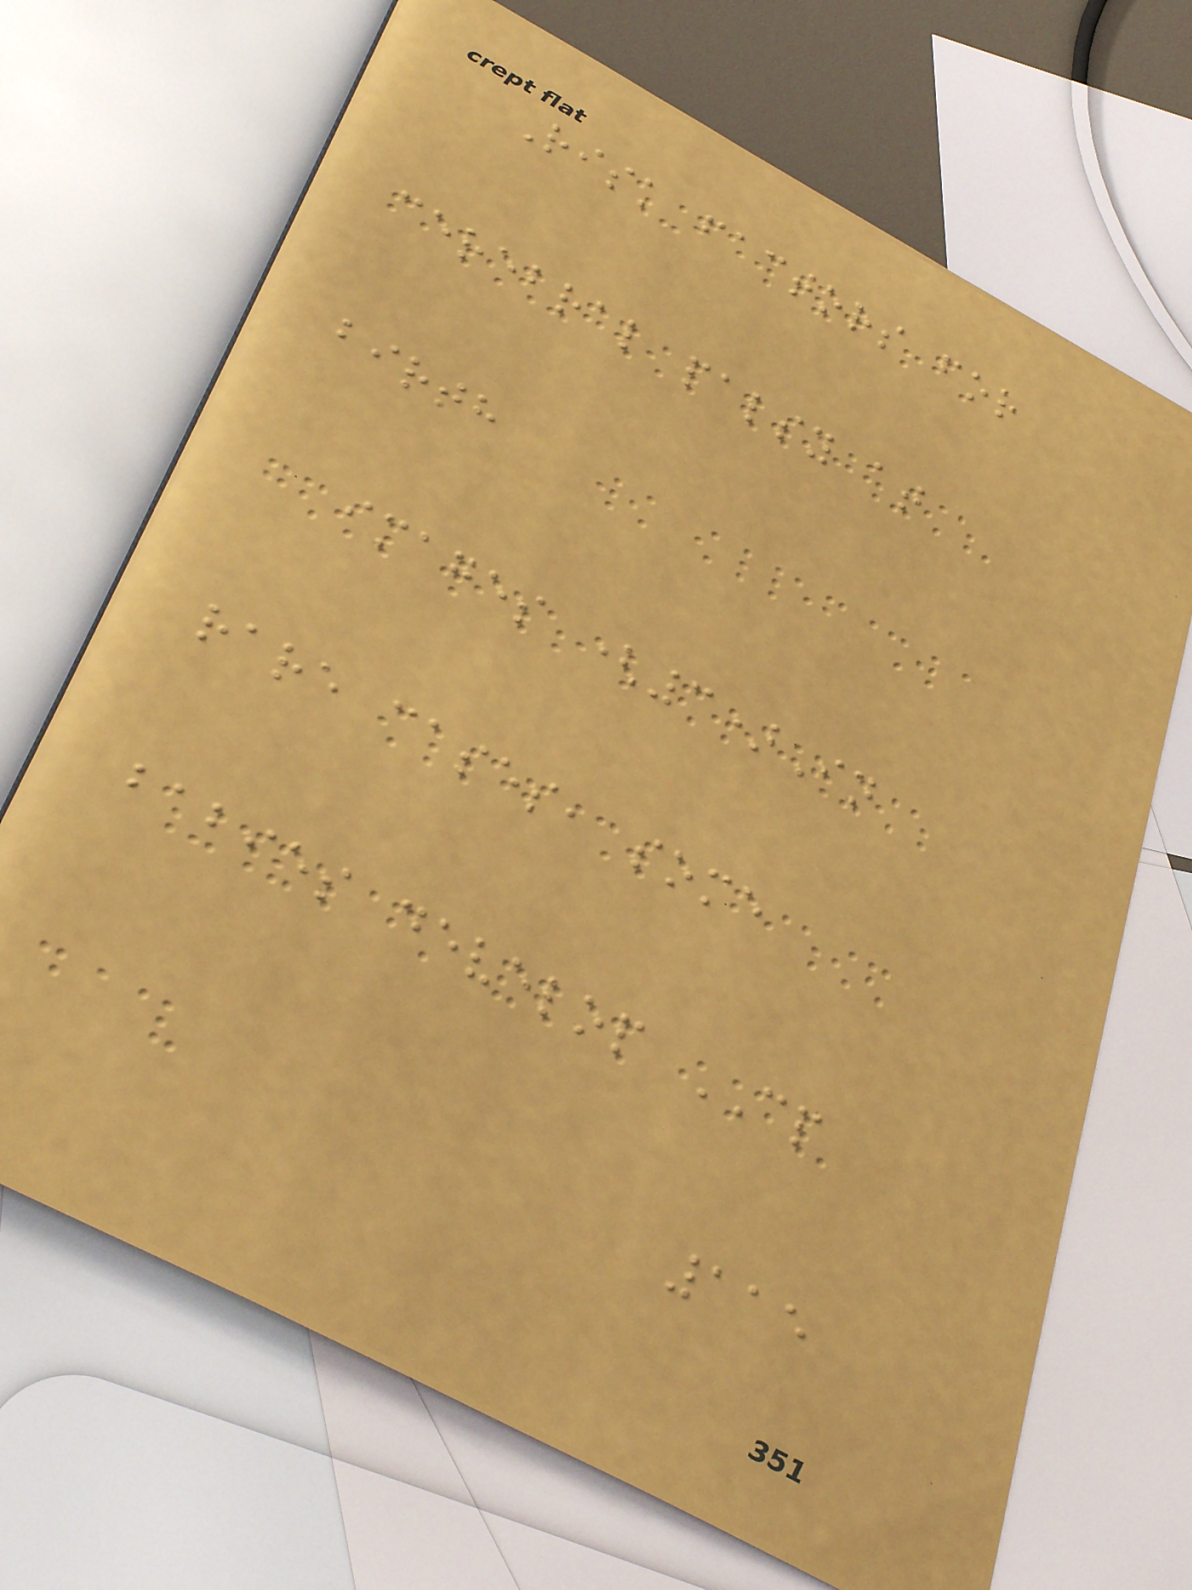Risk factors for
cerebral palsy at
birth
images (3)In
rare cases, some
babies develop CP
115
